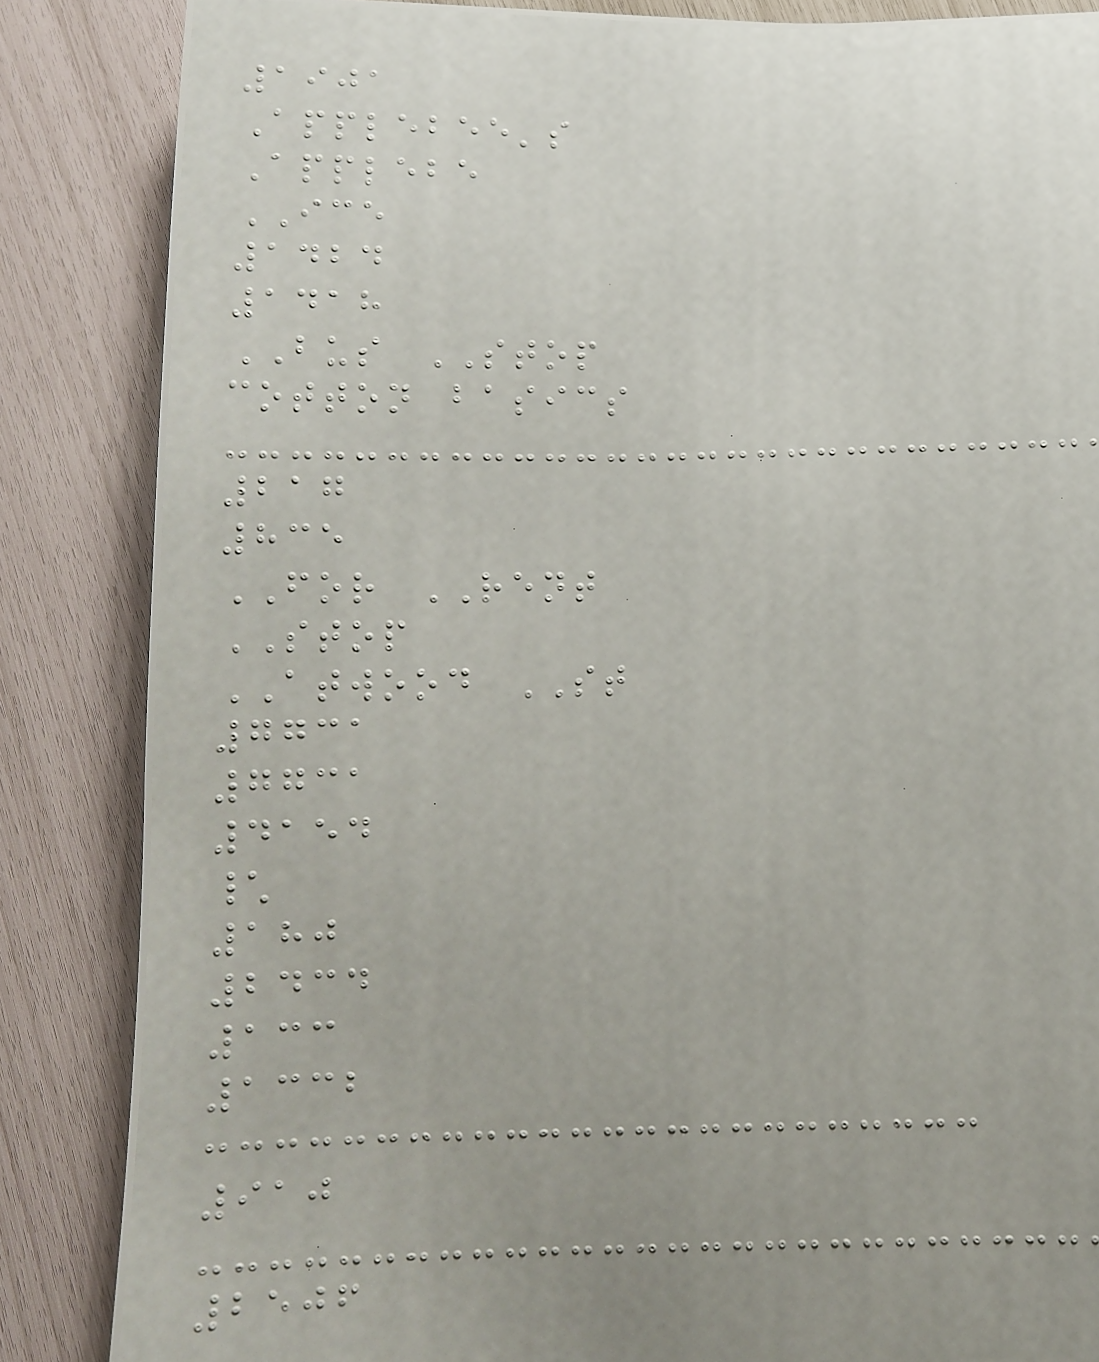1901
Applebee's
Applebe
ICE
1424
1418
BUS STOP
cotton basics
217
835
FOR RENT
STOP
ATWOOD ST
7731
7731
4154
\
180
2434
133
1332
910
2506
